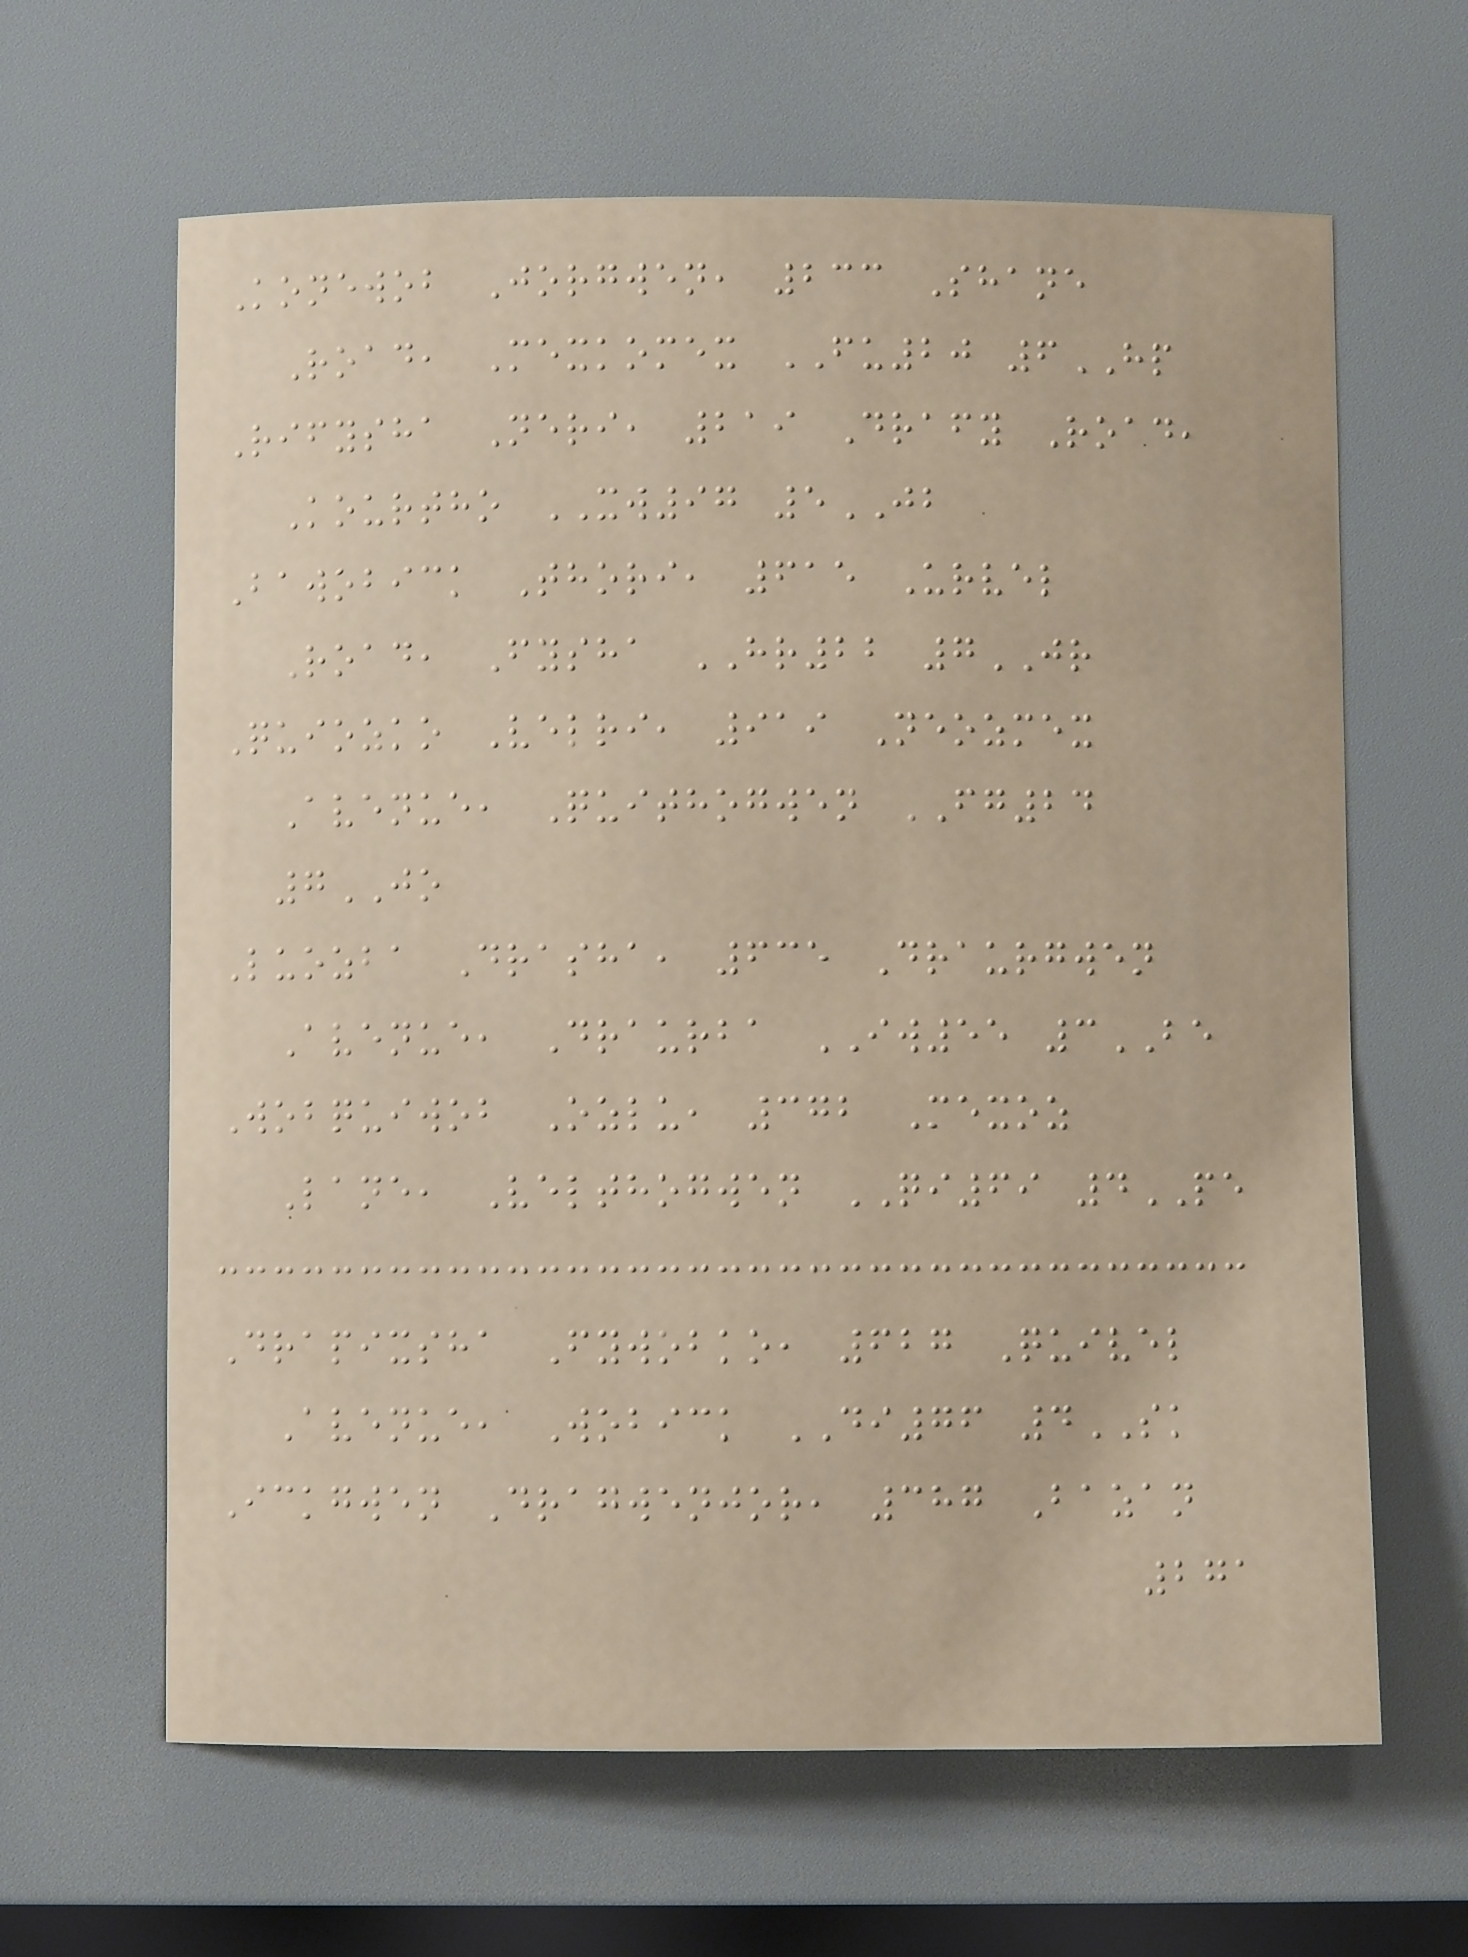Konewob Jorgwen, 233 Shane
Road, Mexkomex FU20 6HP
Rifysha Neri, 219 Drafy Road,
Kourtho XW97 5JB
Bawobick Thori, 615 Urvel
Road, Fysha HR22 7JR
Quiozko Velri, 919 Neozmex
Avenue, Quithogwen FG24
7JO
Luozba Drasha, 635 Draurgwen
Avenue, Draurba IW55 3BE
Wobquiwob Ozlu, 372 Mexoz
Lane, Velthogwen QI69 4PE
Drapixsha Fywobko, 627 Quivel
Avenue, Wobick DI76 4SK
Ickgwen Dragwenjor, 387 Bazan
271
